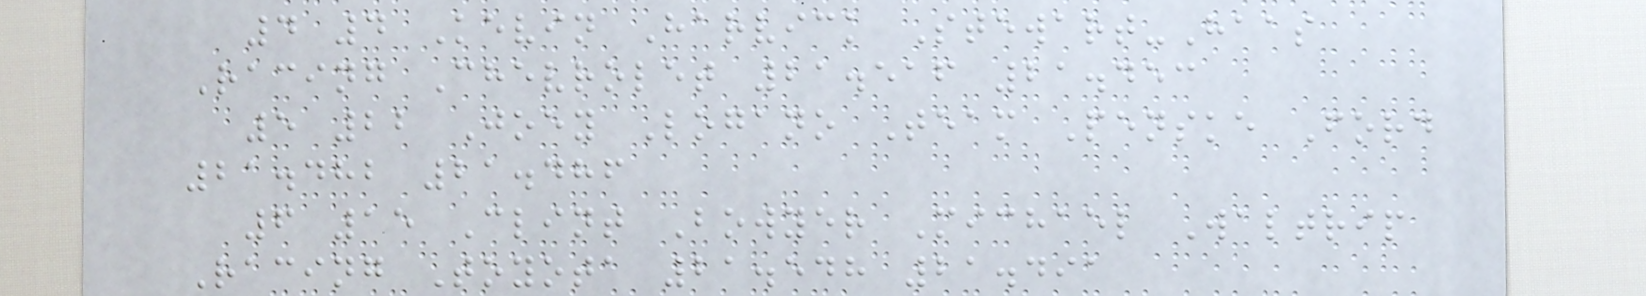4 4 Kevin Harvick Stewart-Haas
Racing Chevrolet 21.516 21.453
5 22 Joey Logano Team Penske Ford
21.482 21.486
6 15 Clint Bowyer Michael Waltrip
Racing Toyota 21.548 21.491
